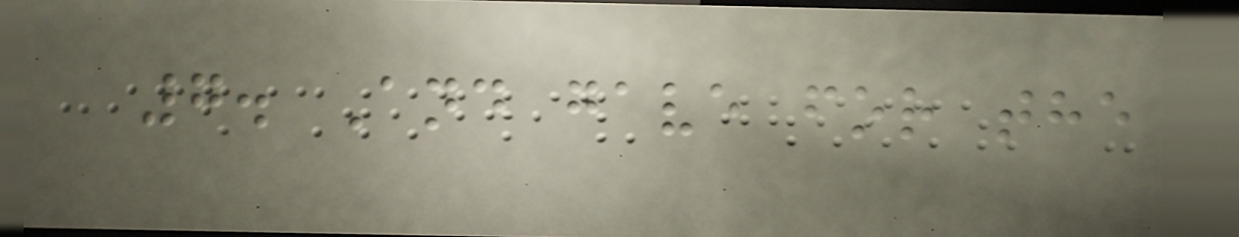7. And gave for the
